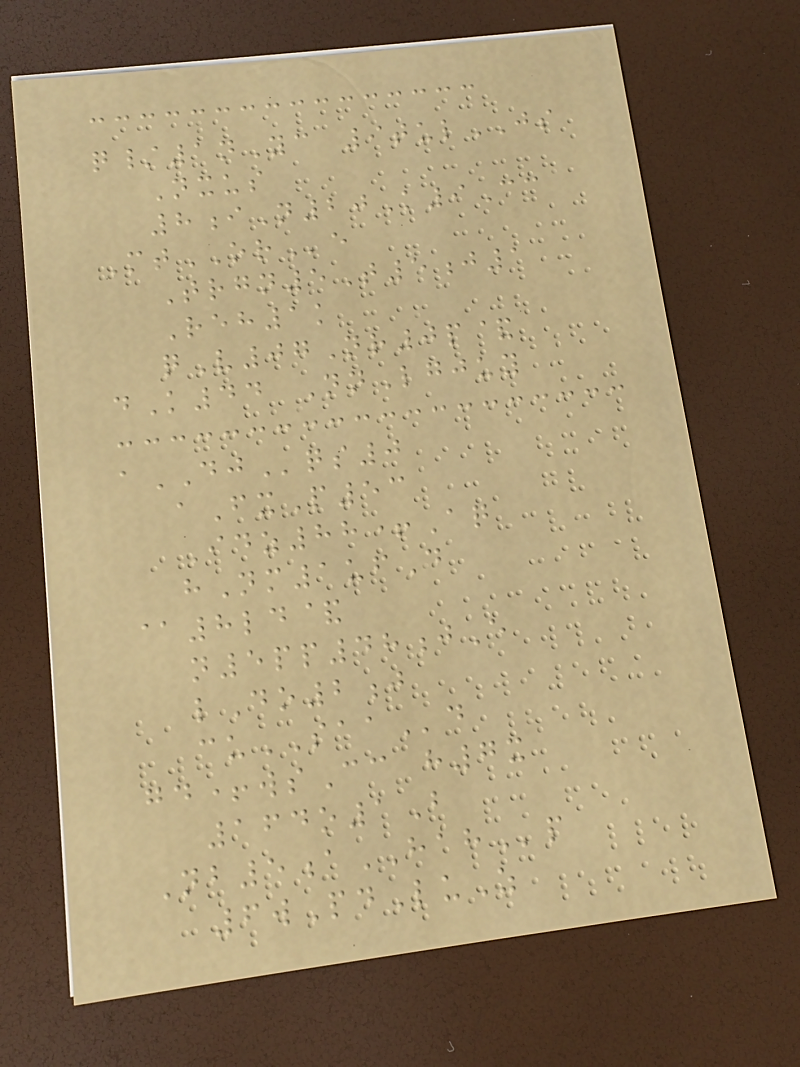q/1nYc 9tulJS
Nxus
8iN20K9Cc
MtORe
Trgn5T5j1
Reh1k
qV07Nr0p&
dK44 NnLgjuy
aDJqs0
aFxP53
Idz88+Aq
hNm1ufD
@8ld&
n5pp48jE
lDo2j
cuSAAd
gd+wsCc h7x
164o1B
Nb5aHAHp
6wPdLuZ
